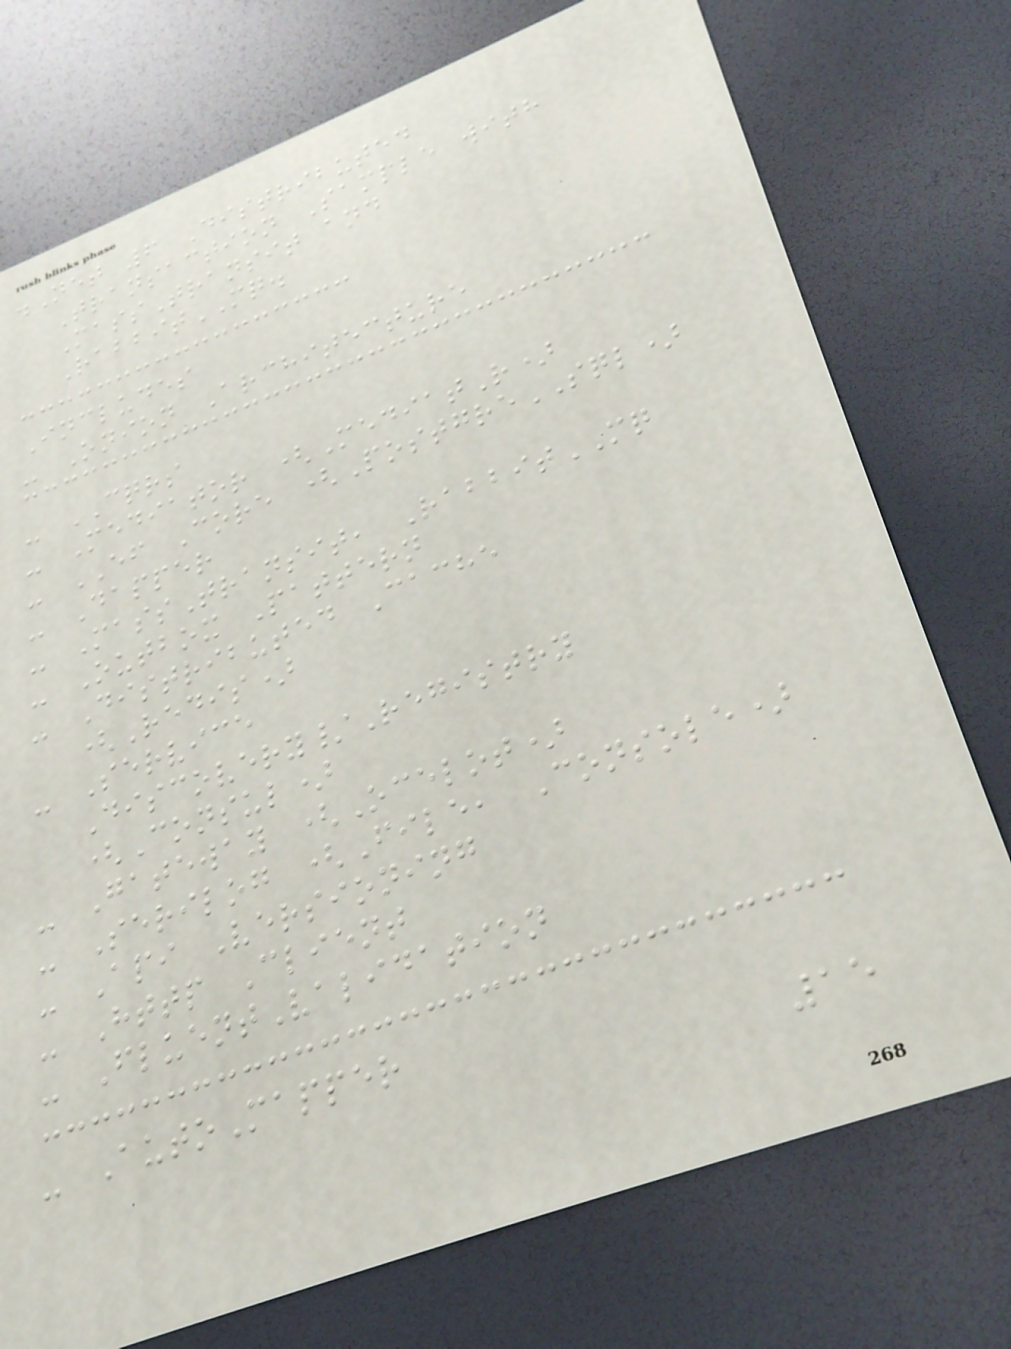.Net 6 Distributed
Transaction Sample with
MassTransit and
RabbitMQ.
Includes
- Onion Architecture
- CQRS
- Mediator (MediatR)
- EF Core (PostgreSQL)
- Dapper
- MassTransit, RabbitMQ
- Outbox Pattern
- Distributed Cache
(Redis)
- Service
Discovery/Registry
(Consul)
- Gateway (Ocelot)
- Serilog (File, Console)
- Api Versioning
- Http Client
- FluentValidation
- AutoMapper
15
